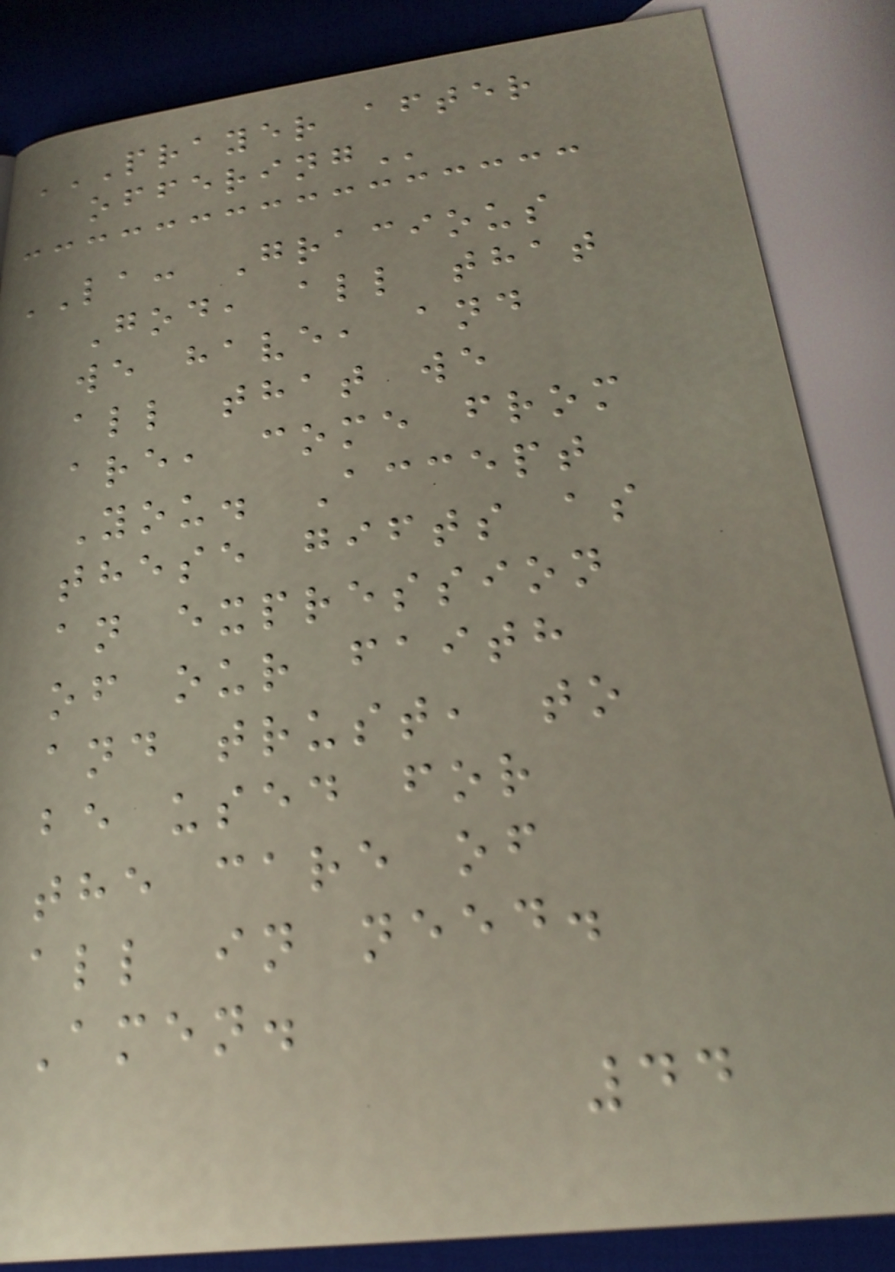PRAYER AFTER
OFFERING
LA: Gracious
God, all that
we have, and
all that we
are, come from
You. Accept
these gifts as
an expression
of our faith
and trust, to
be used for
the care of
all in need.
Amen.
44
